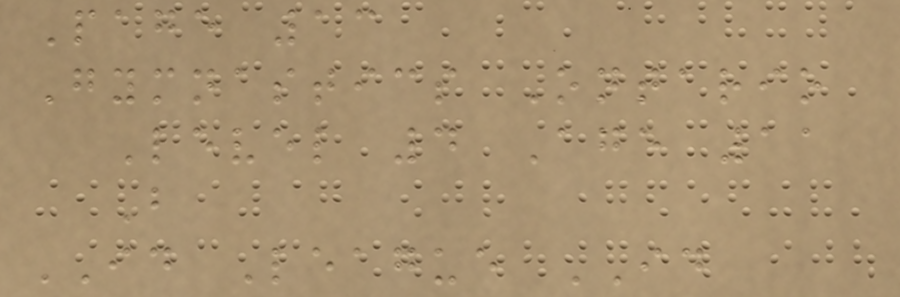Page 13
Gymnastics Ontario
Level 4 Age 11
B
ID League ID
